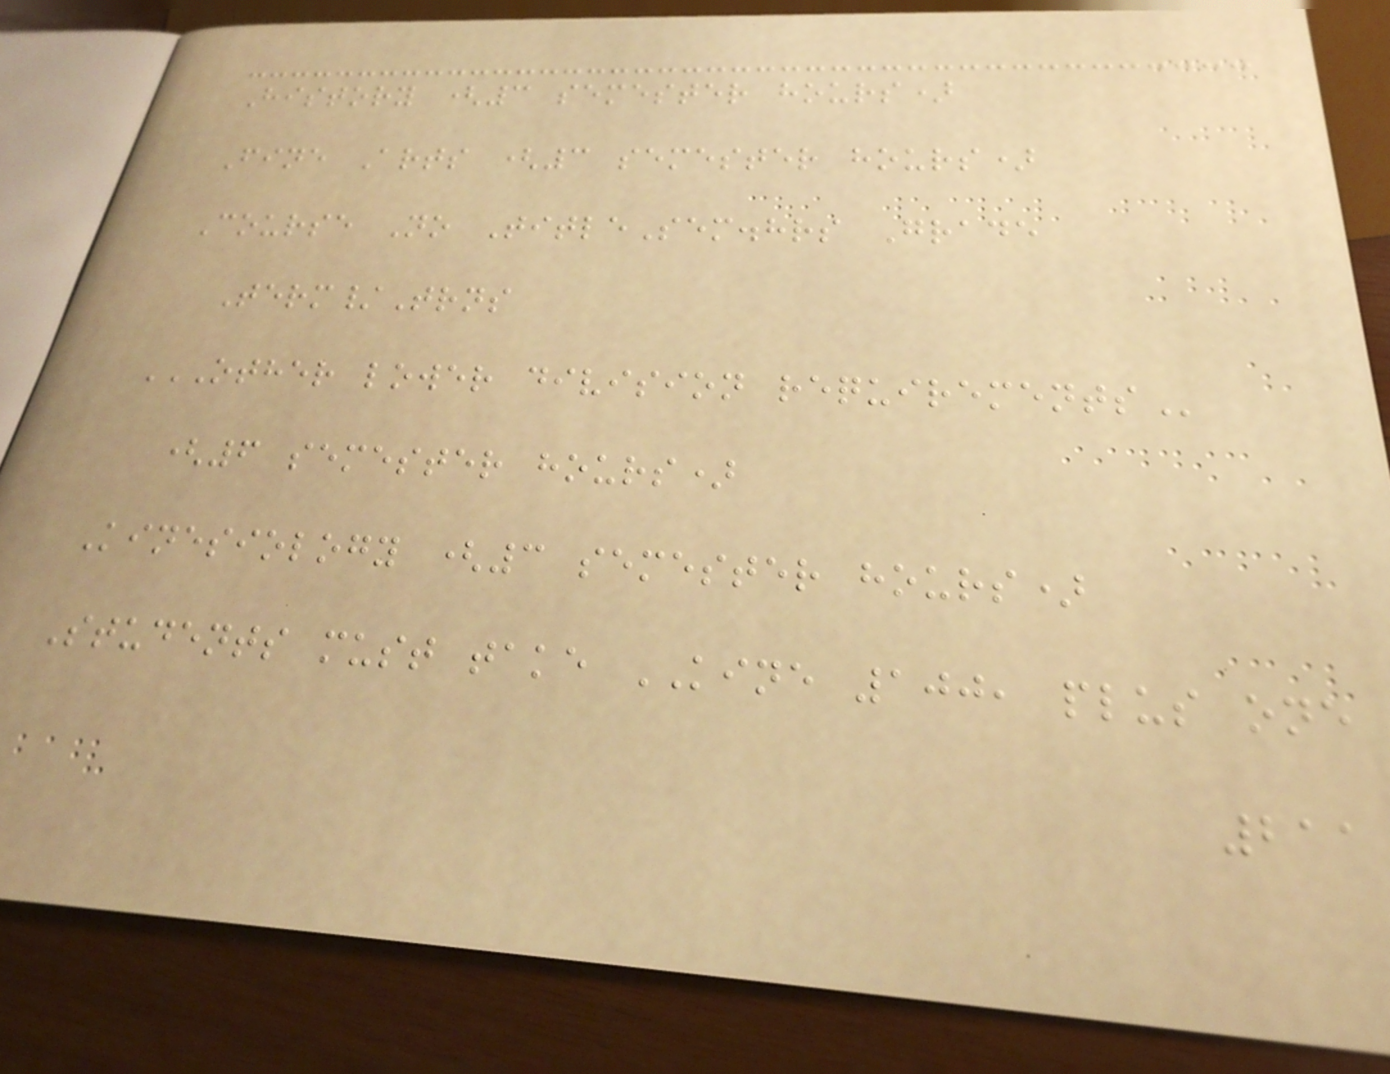History (3 semester hours)
Fine Arts (3 semester hours)
Course No TitleSem.hrs Grade
Term/Trns
OTHER LOWER DIVISION REQUIREMENTS
(6 semester hours)
Kinesiology (3 semester hours)
Students must take KINE 100, plus one
211
